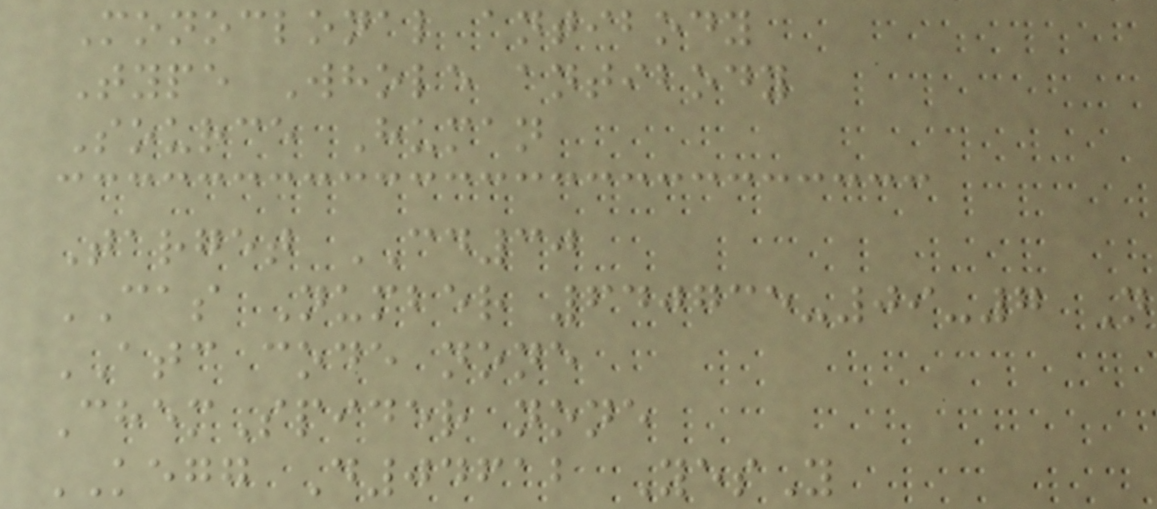Monoclonal antibody
Type Whole antibody
Source Human
Target CD30
CAS Number 640735-09-7 N
ATC code none
ChemSpider none
KEGG D04612 YesY
